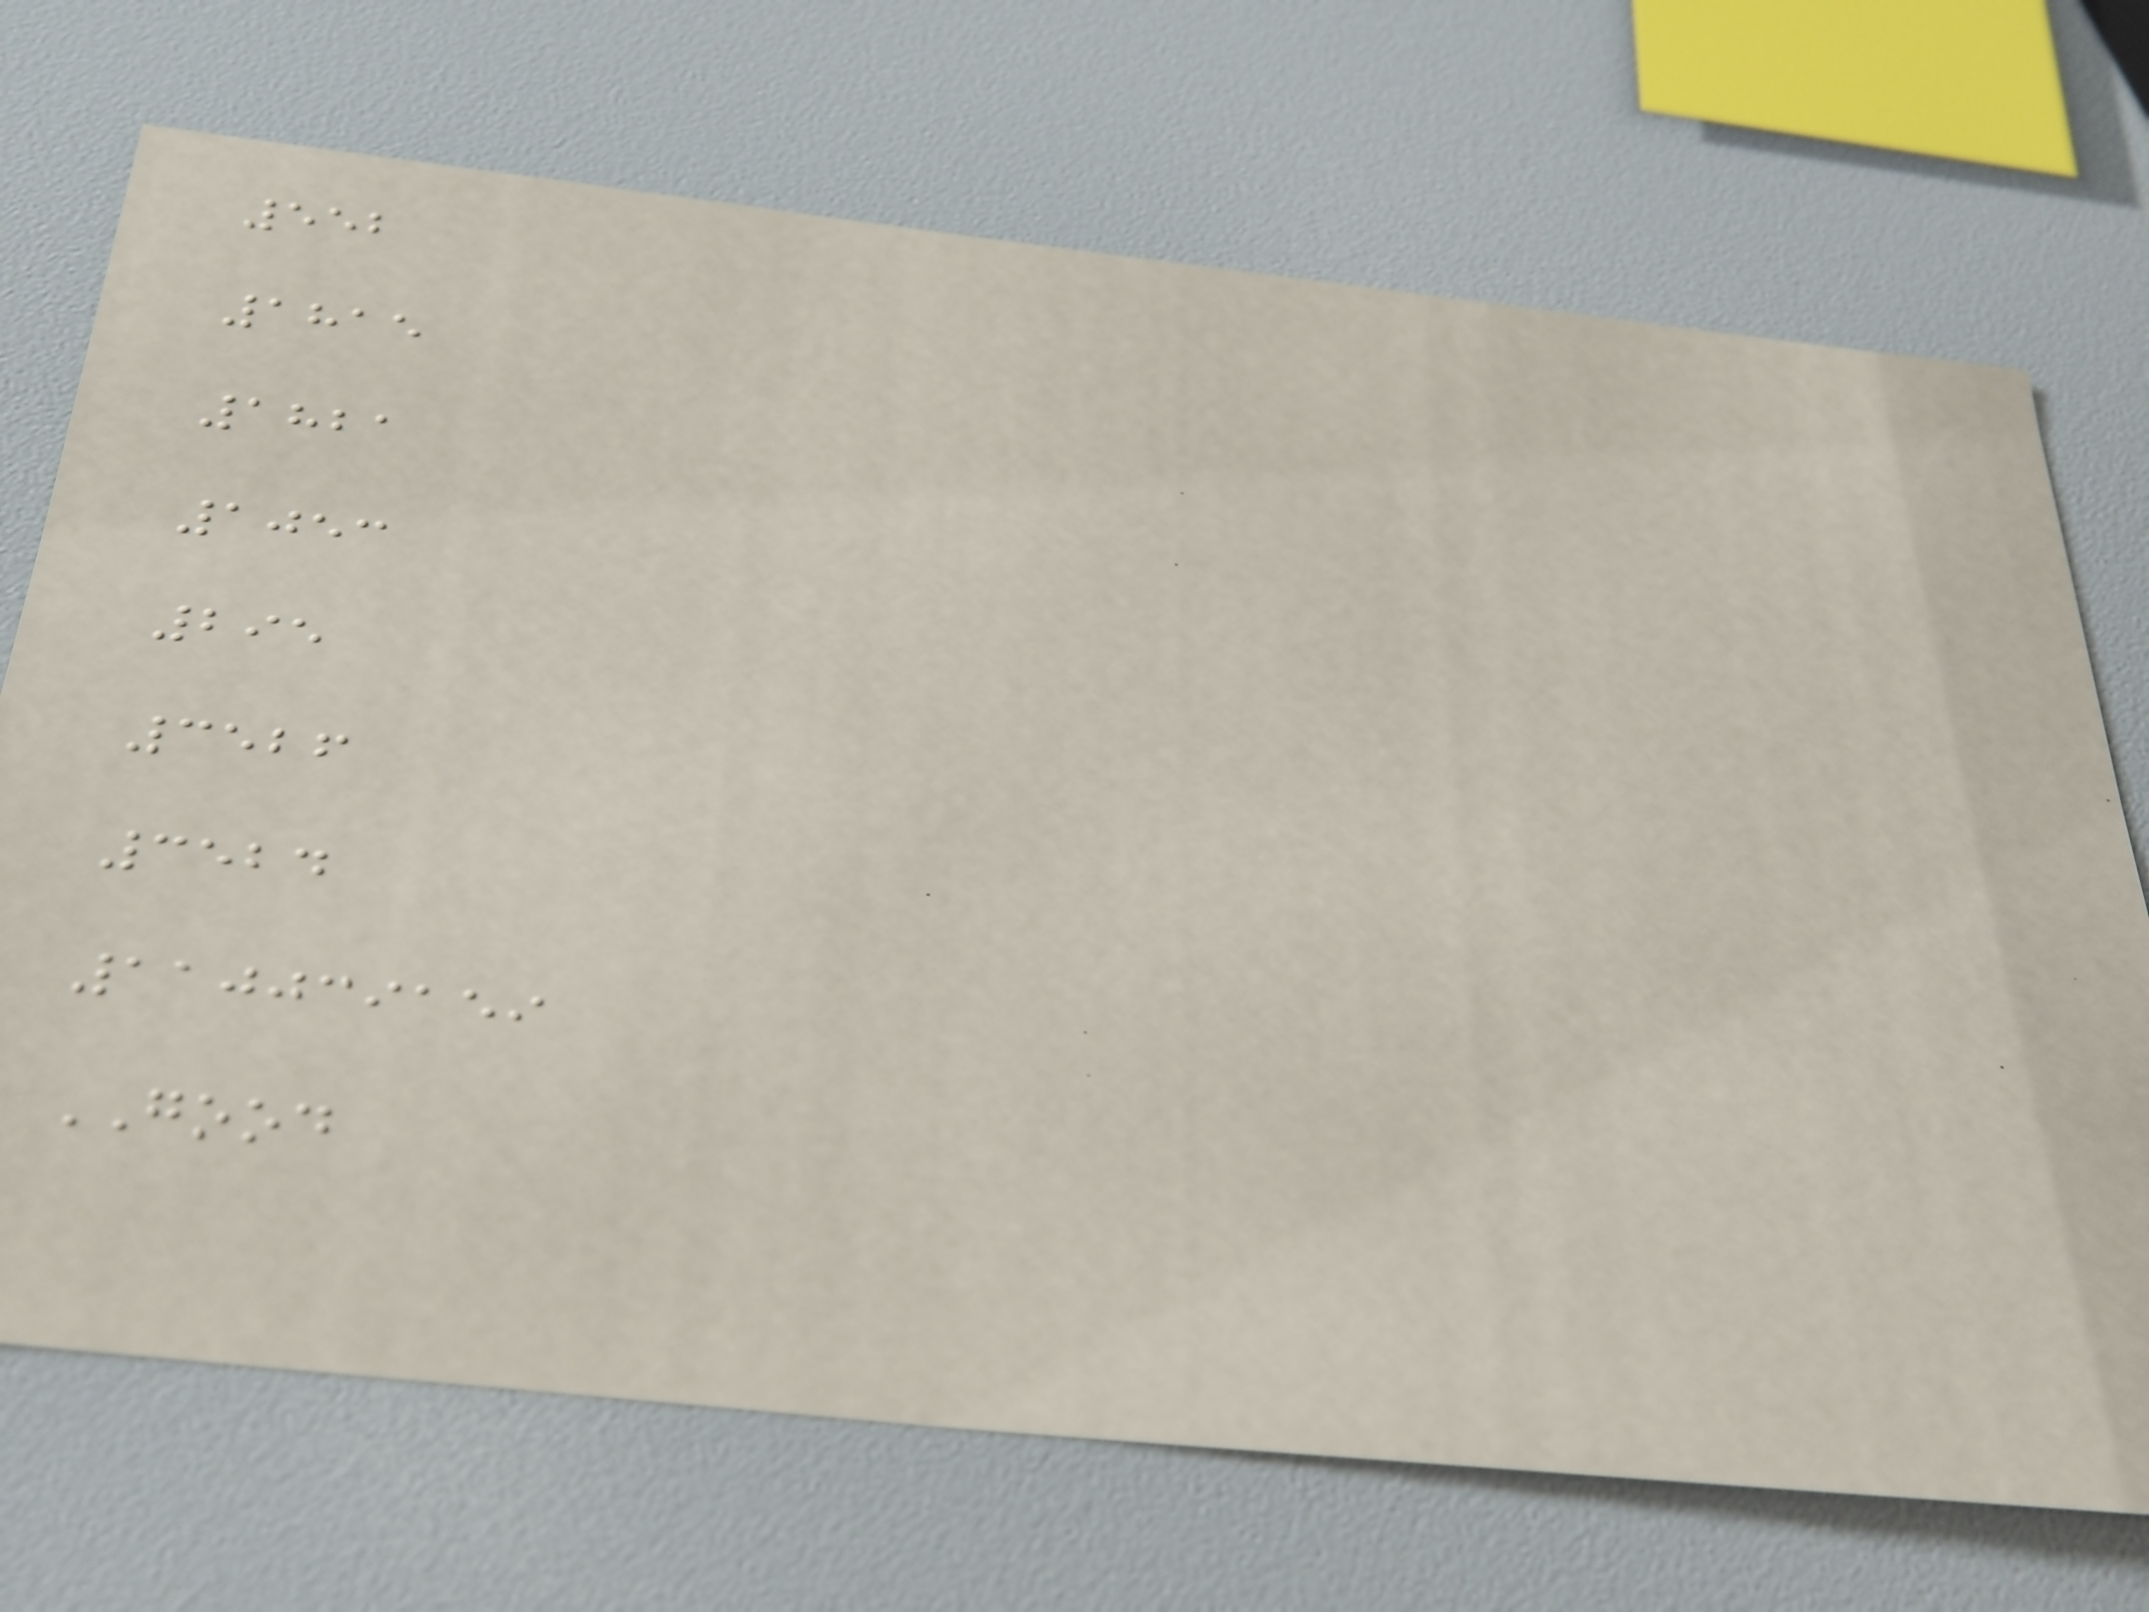552
1815
1821
1053
295
3526
3524
110039159
GOOD
